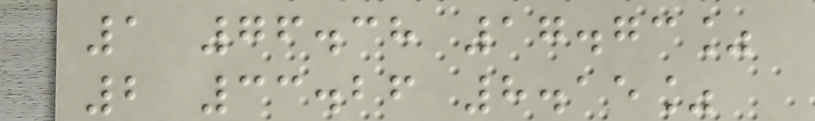1 76.38 17.73%
2 33.26 8.15%
